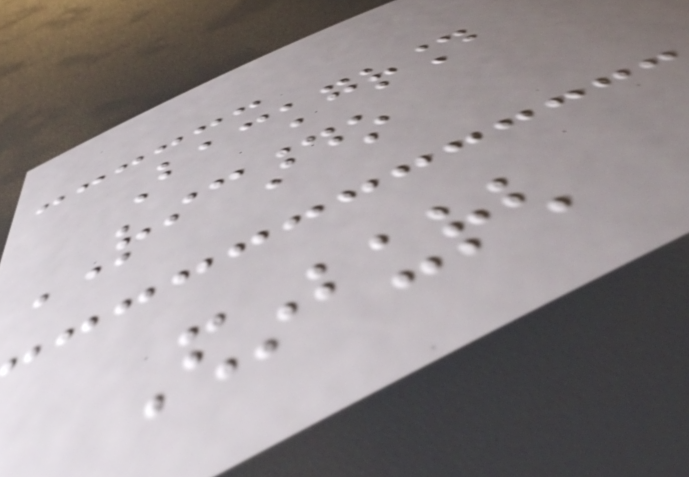Background
RICARDO
Edinburgh
